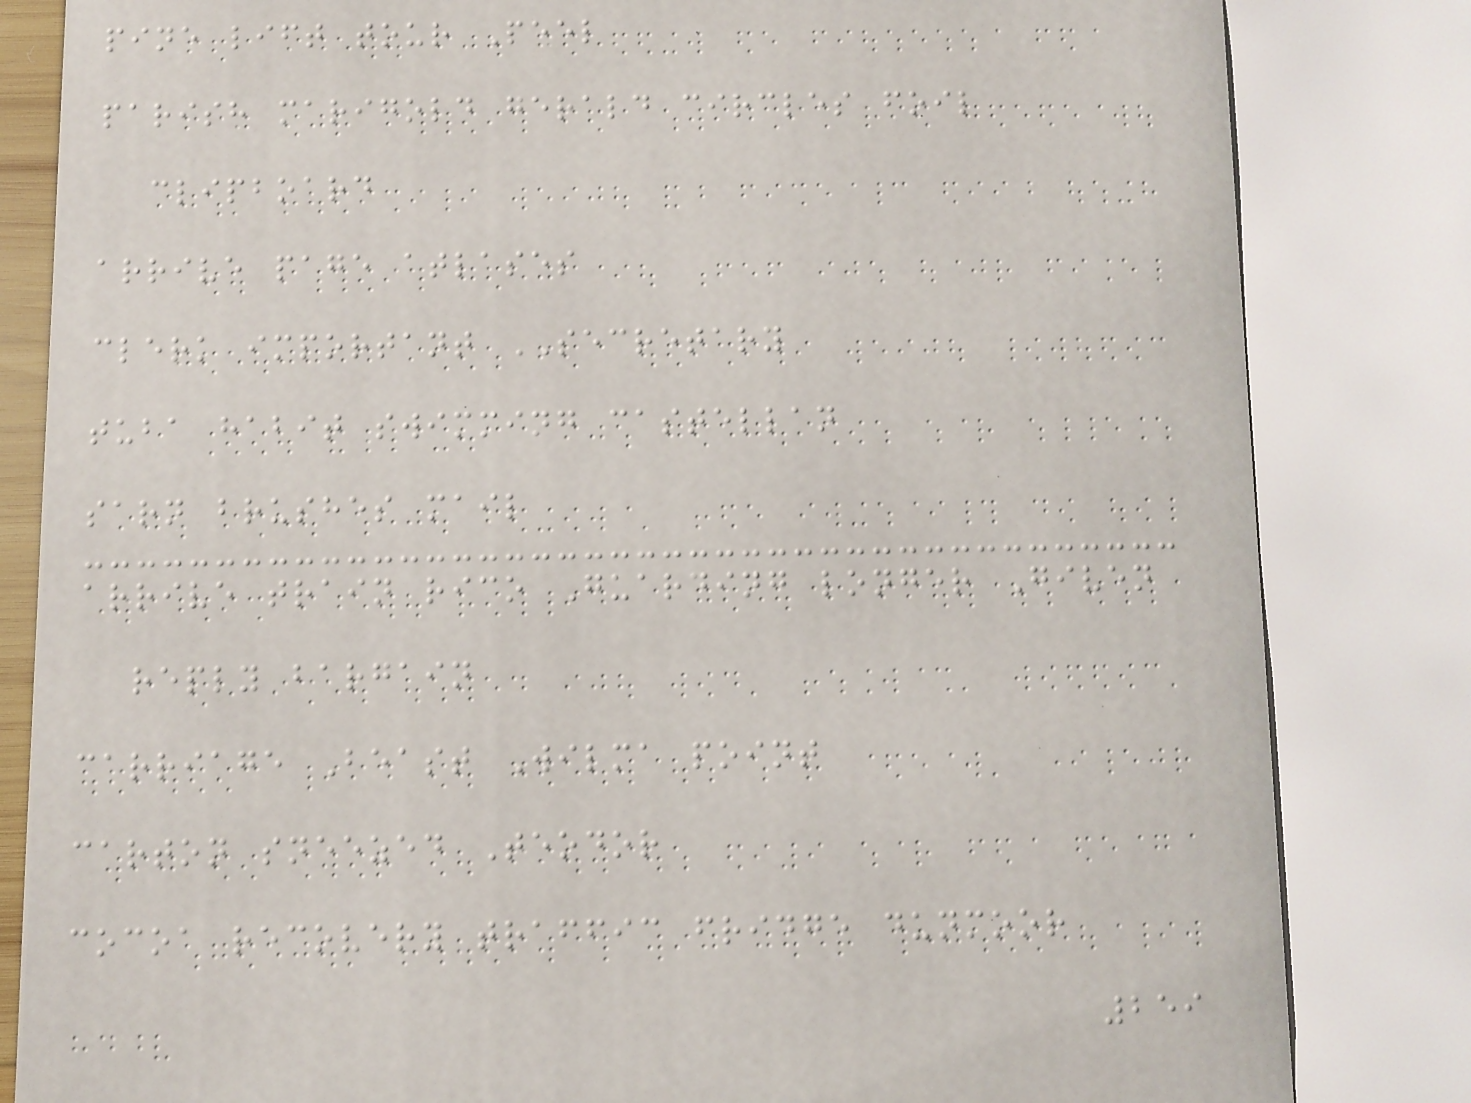pine lift tour Peel
parish marigold gerald circles foil
clipboard
arrive page atlases
clerk important SECRETARY
tuba habit swimming castellan
sarn brushes mail
arrive train rico Guarding longer Given
reply bargain
carriage Beast Wilma point
carton sneezed Teodor
cocoa recovery traffic fridge dunmoor
259
